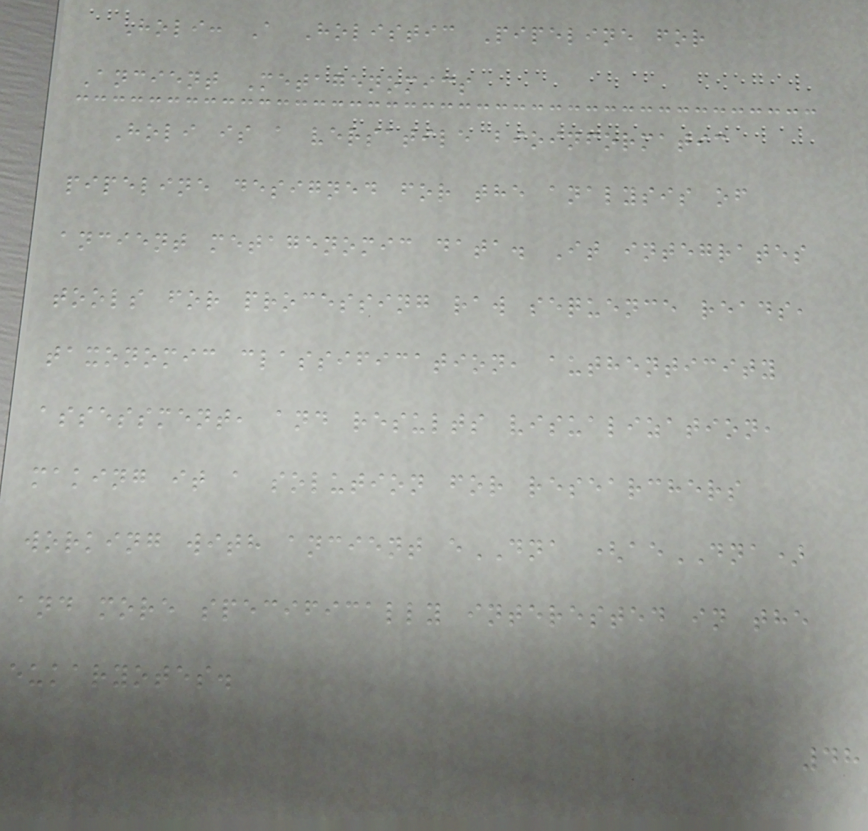Holi: A Holistic Pipeline for
Ancient Metagenomics
Holi is a versatile bioinformatic
pipeline designed for the analysis of
ancient metagenomic data. It integrates
tools for processing raw sequence reads,
taxonomic classification, authenticity
assessment, and results visualization,
making it a solution for researchers
working with ancient eDNA (aeDNA)
and more specifically interested in the
eukaryotes.
48
